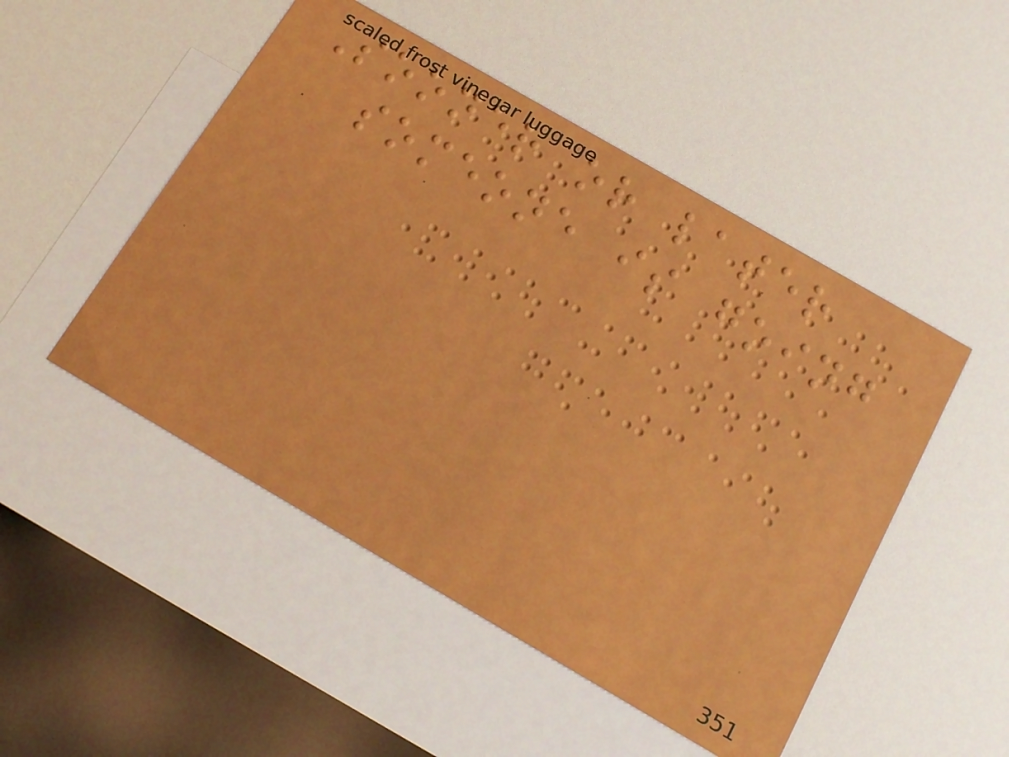Sooner or later
someone is going
